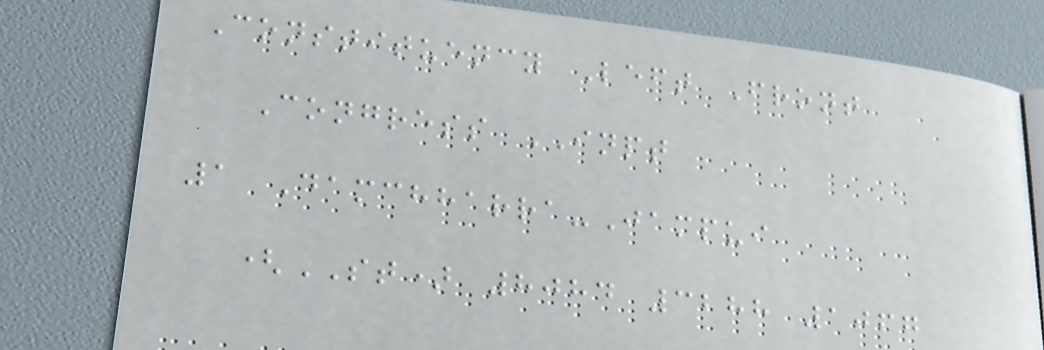Constituency Left Front
Congress INPT
1 Damchharra-Jampui
(ST) 8084 3288 1067
